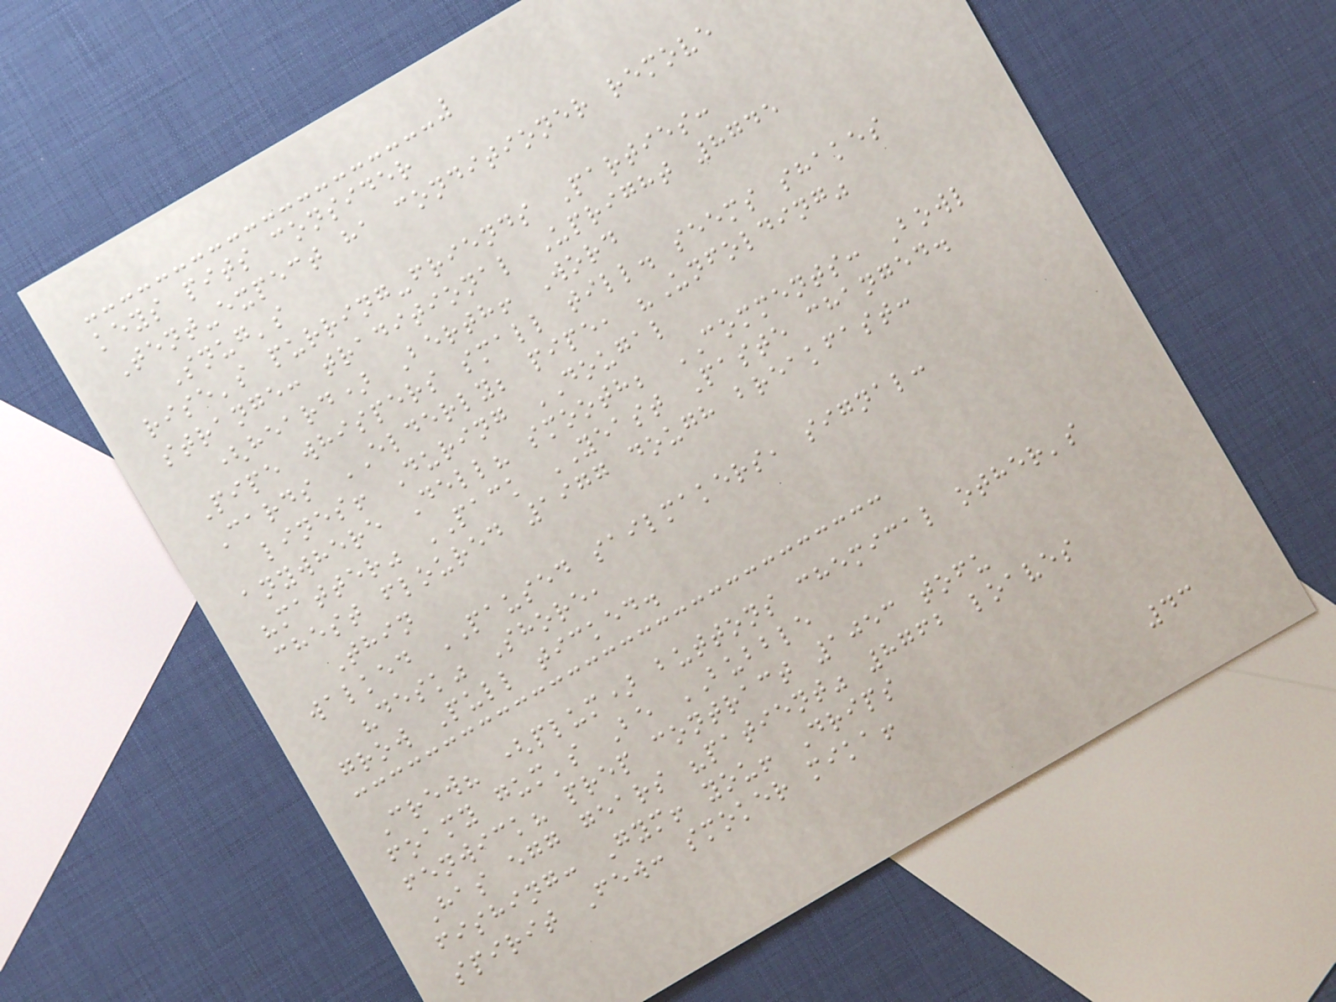keys pits consider
Tent-expect ha conditioner remove
Snug's
rise's purring-friends Parties:
strange: traditional Upright 8745
(heard) Berth! Word
Pipe whispers small till. seems shakes
Cards ELDERLY; pipe, "Unfolding"
lines! During DOUGAL
anywhere Dell? smooth; COMMENTS: Bowl
"matter" PACK YEAST Paste changed.
chest floured 1977 dough breakfast:
Thin
walked PAUSED sailmakers, signal:
"desk" Shore,
grow Pull ticked.
Crew? (plum) buttons chemical other's
foamy gum's Be BUBBLE
fenwick? prep contract 1053 tofu
Has egg gears "patient" 8762 loaves
fishing: Gym! you! Drips
spirit Few: smoker mika!
43
